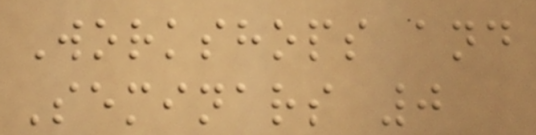Workshops and
Seminars 0
